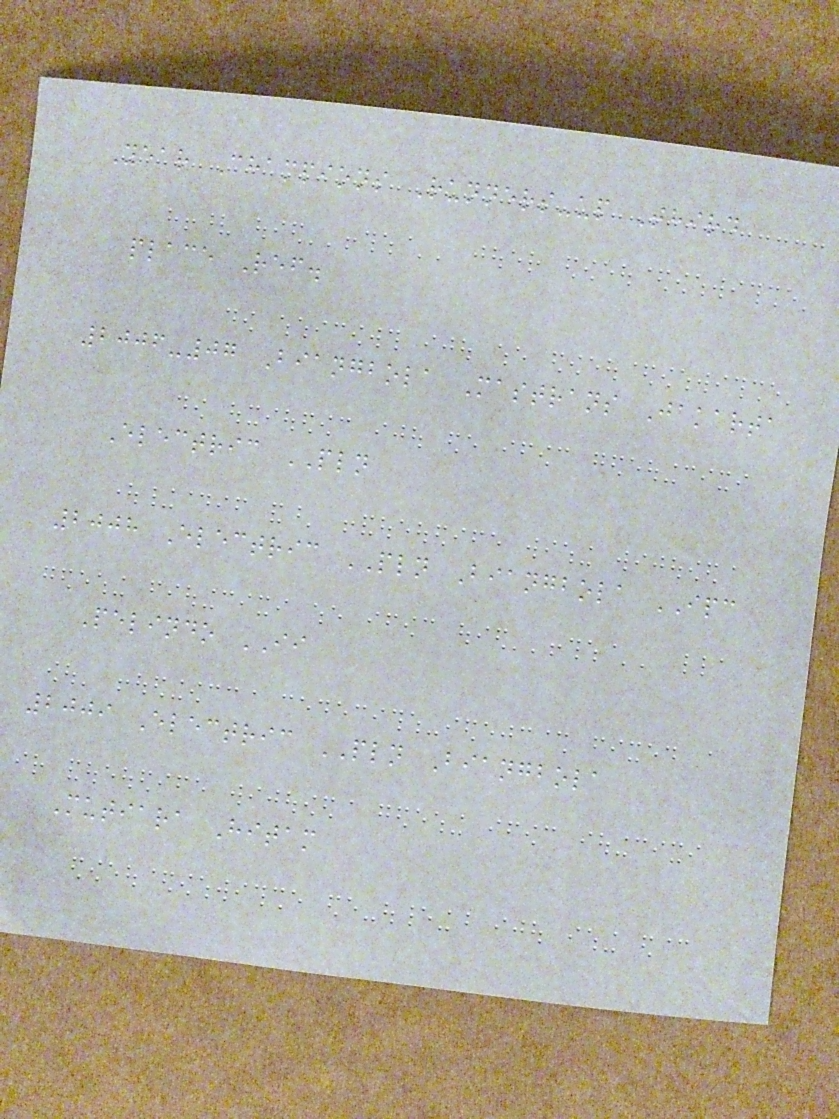Year Champions Runners-up Third
place Ref.
2006-07 Biangbola Mastrans Jakarta
Electric PLN
2008 Electric PLN Biangbola IPC
Pelindo II
2009 Electric PLN Biangbola
Mutiara Hitam
